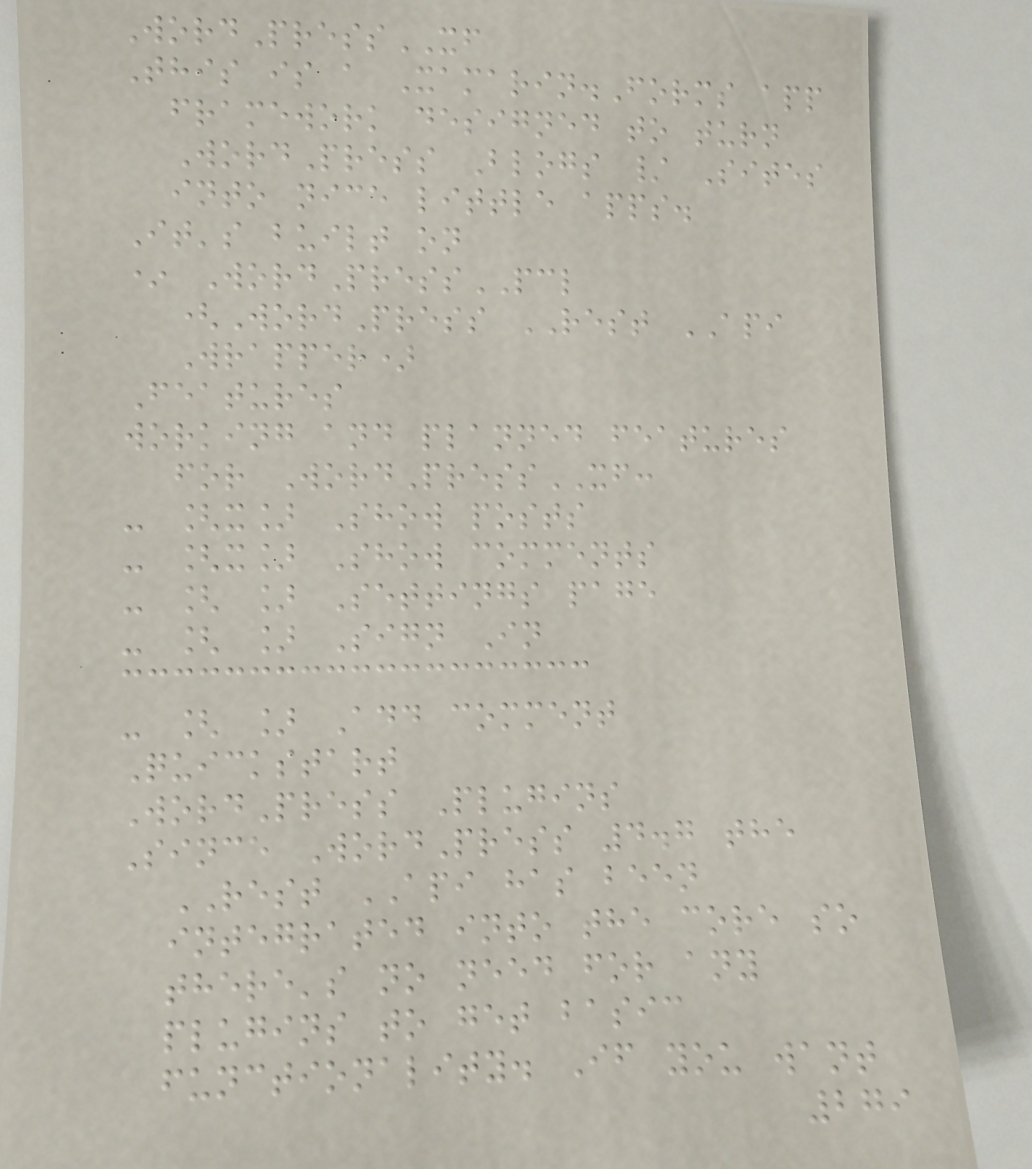WordPressXF
This is a Xamarin.Forms app
framework designed to turn
WordPress Blogs / Sites
into nice little apps.
It's built on
* WordPressPCL
(WordPress REST API
Wrapper)
Features
working and planned features
for WordPressXF:
- [x] Show posts
- [x] Show comments
- [ ] Settings page
- [ ] Sign In
- [ ] Add comment
Quickstart
WordPress Plugins
Since WordPress 4.7 the
REST API has been
integrated into the core so
there's no need for any
plugins to get basic
functionality. If you want
279
